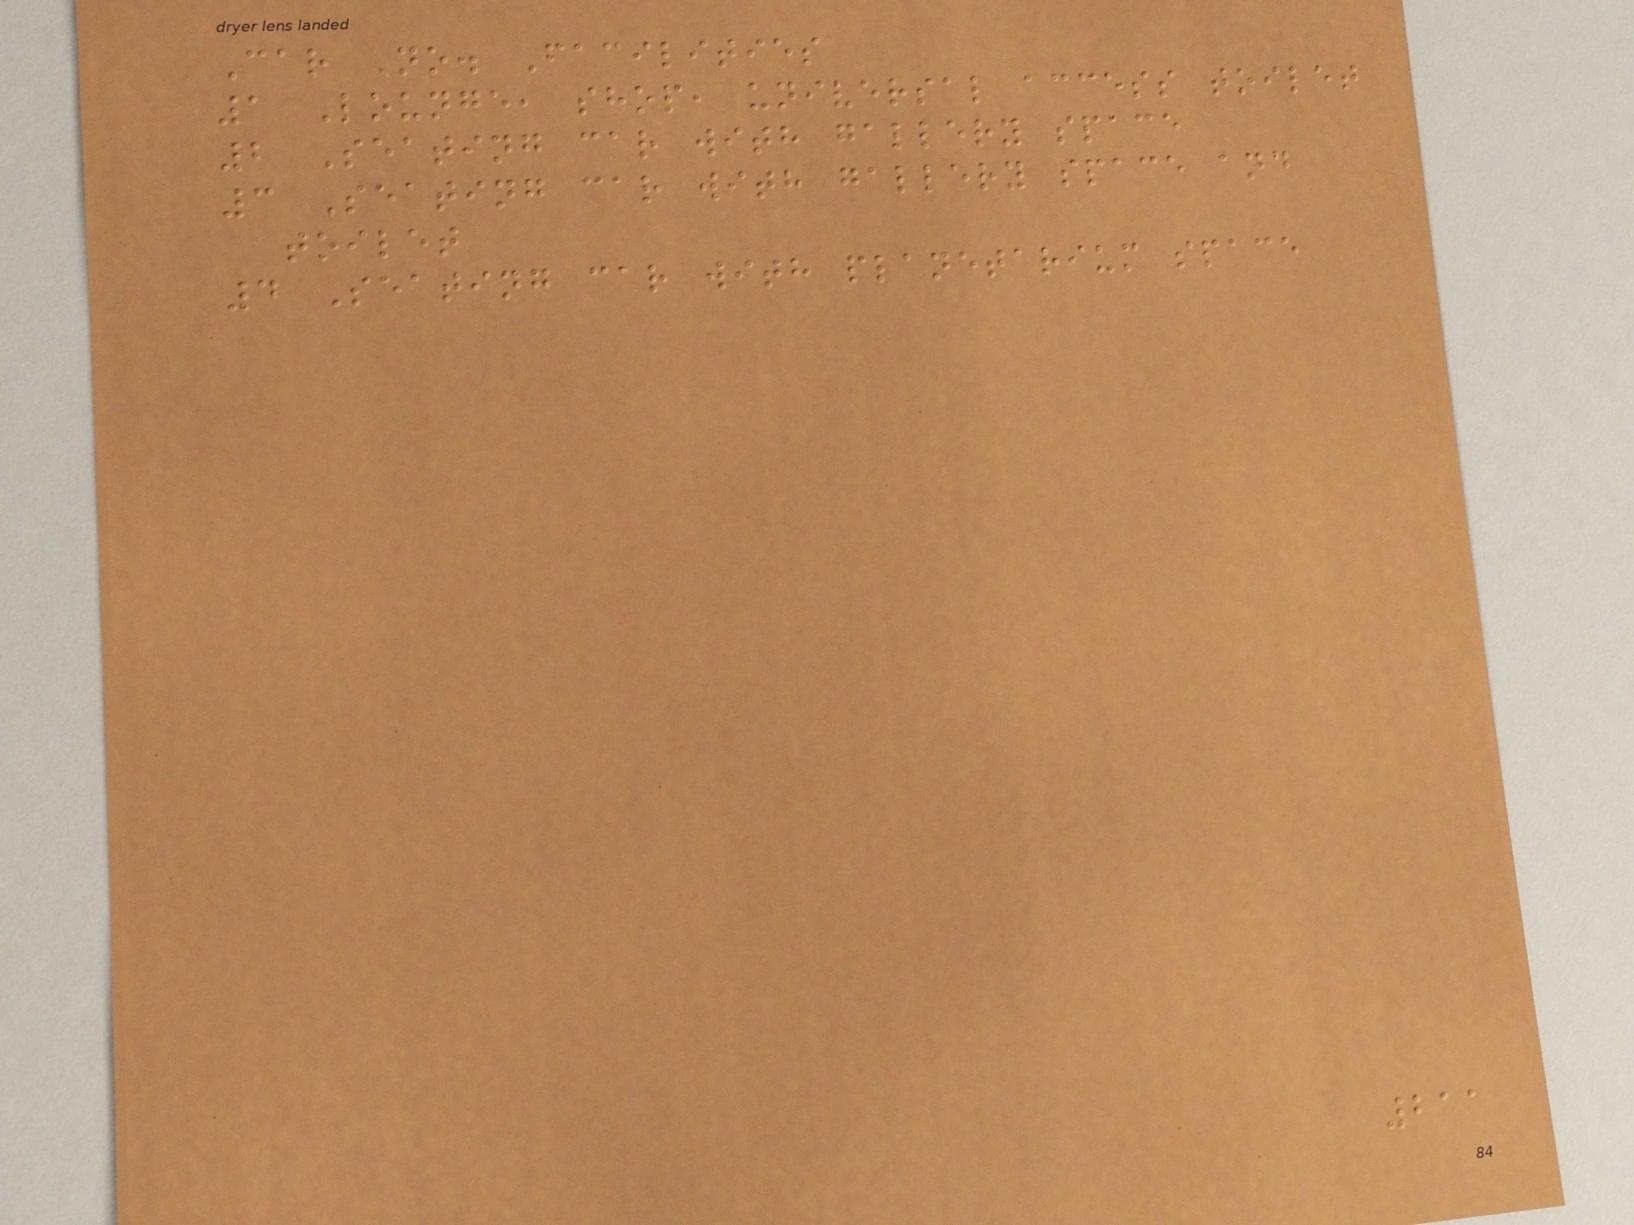Car No. Facilities
1 Lounge, shop, universal access toilet
2 Seating car with gallery space
3 Seating car with gallery space and
toilet
4 Seating car with planetarium space
211
